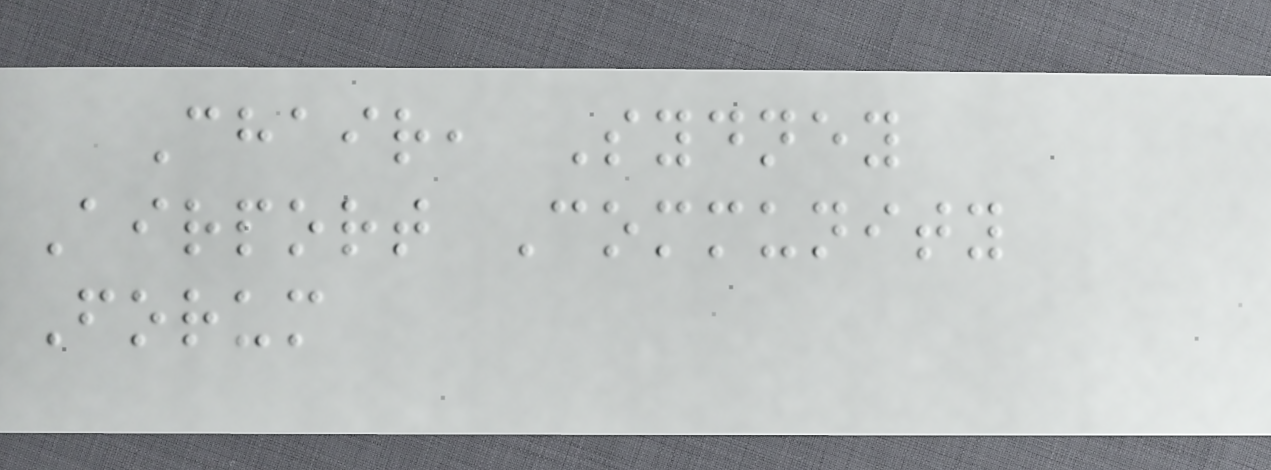Chair, Sydney
Airport Community
Forum
